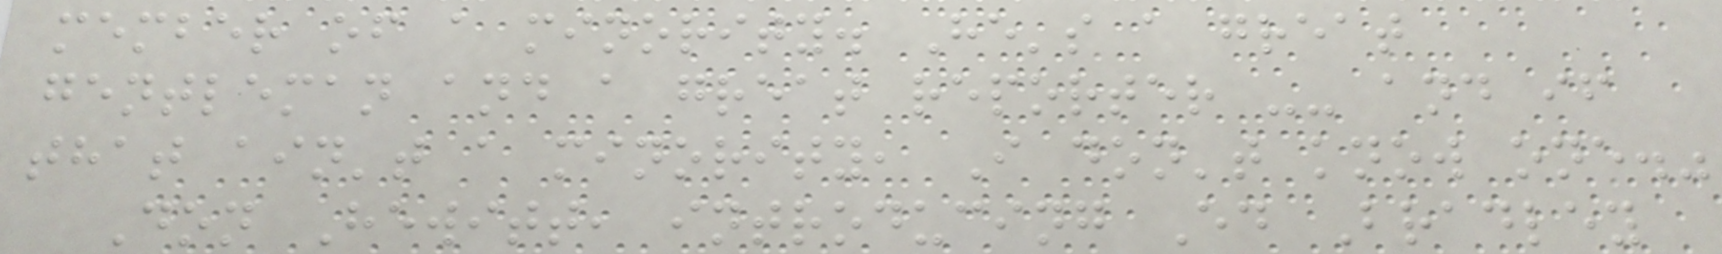member of a minority. He's a great
gentleman and a great reporter -- and if
that ain't a minority, I don't know one."
Don Hewitt, introducing Ed Bradley
